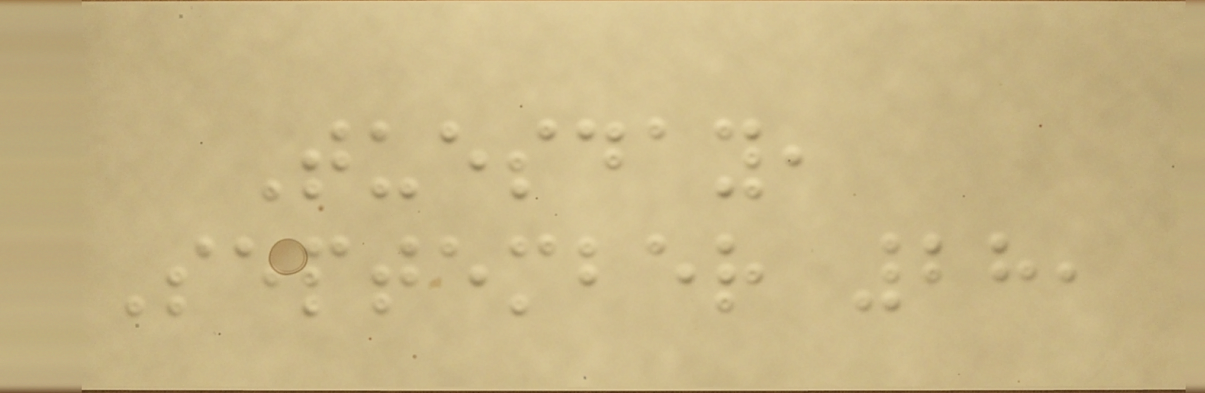Tuesday,
September 28,
